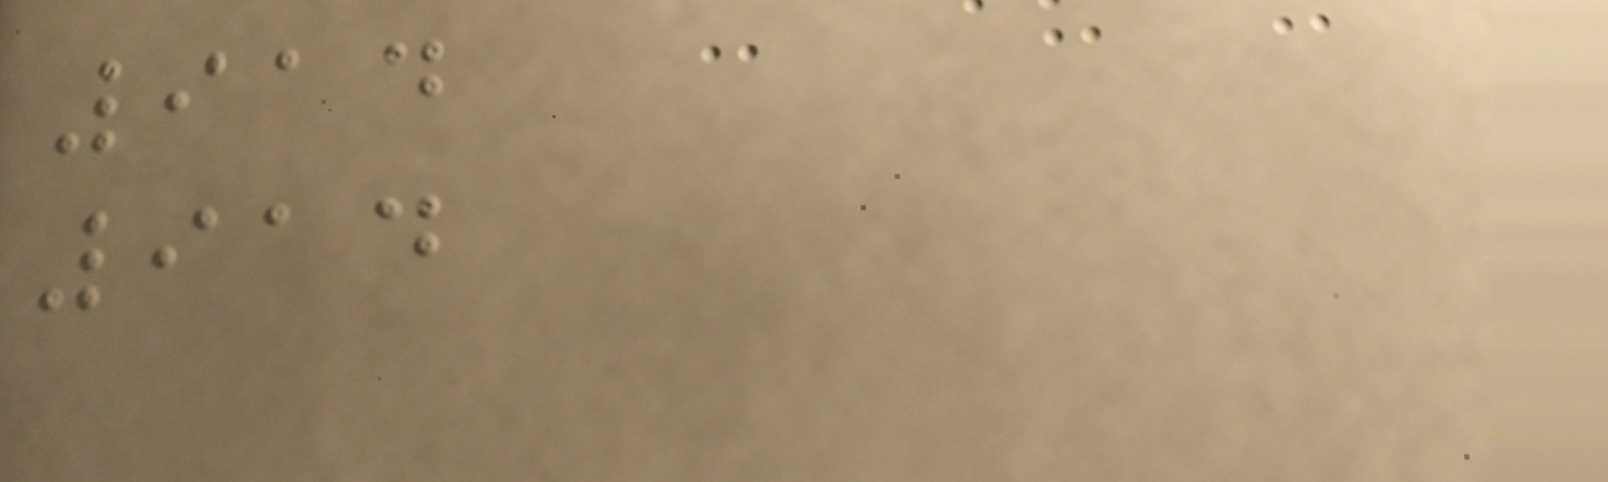914
914
